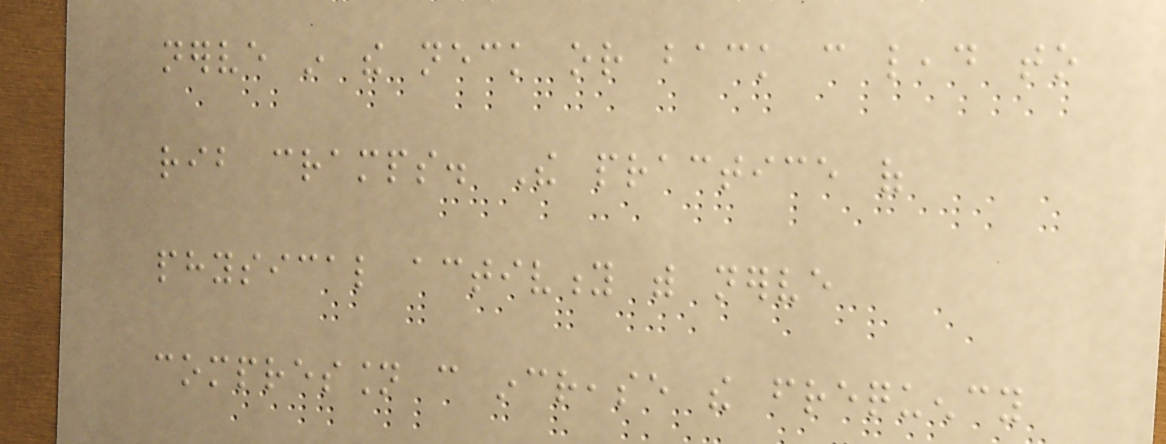nerve in the neck or back can lead to
rib cramps. The practice of
physical activity with nerve
compression can increase the frequency
